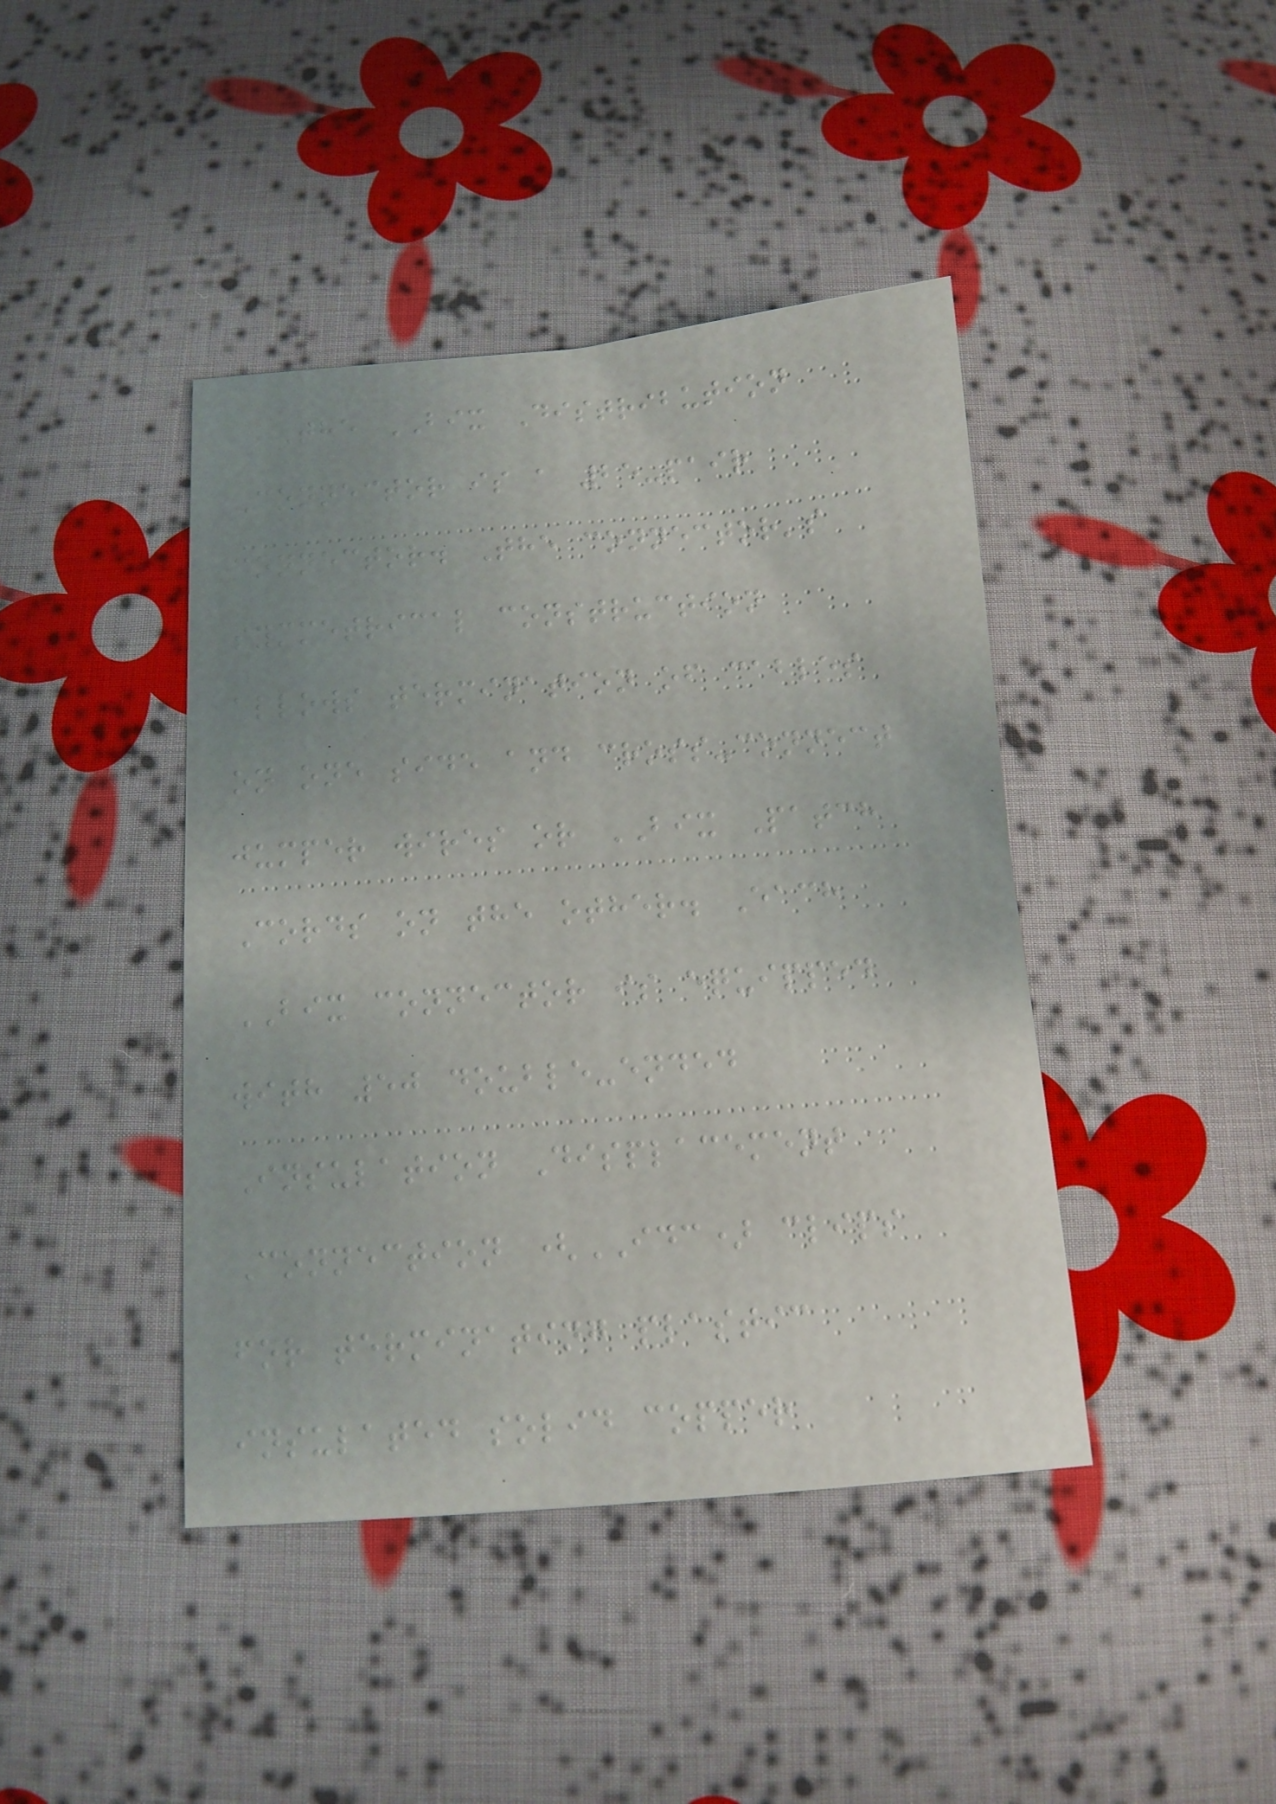The BIX Distribution
Connector is a 25-pair
connector. The connector's
symmetrical construction
allows termination of cables
on one side and cross-connect
jumper wires or BIX Patch
Cords on the other. Each
BIX connector is equipped
with 50 double-ended
Insulation Displacement
Connection (IDC) clips
for terminating plastic
insulated solid copper
